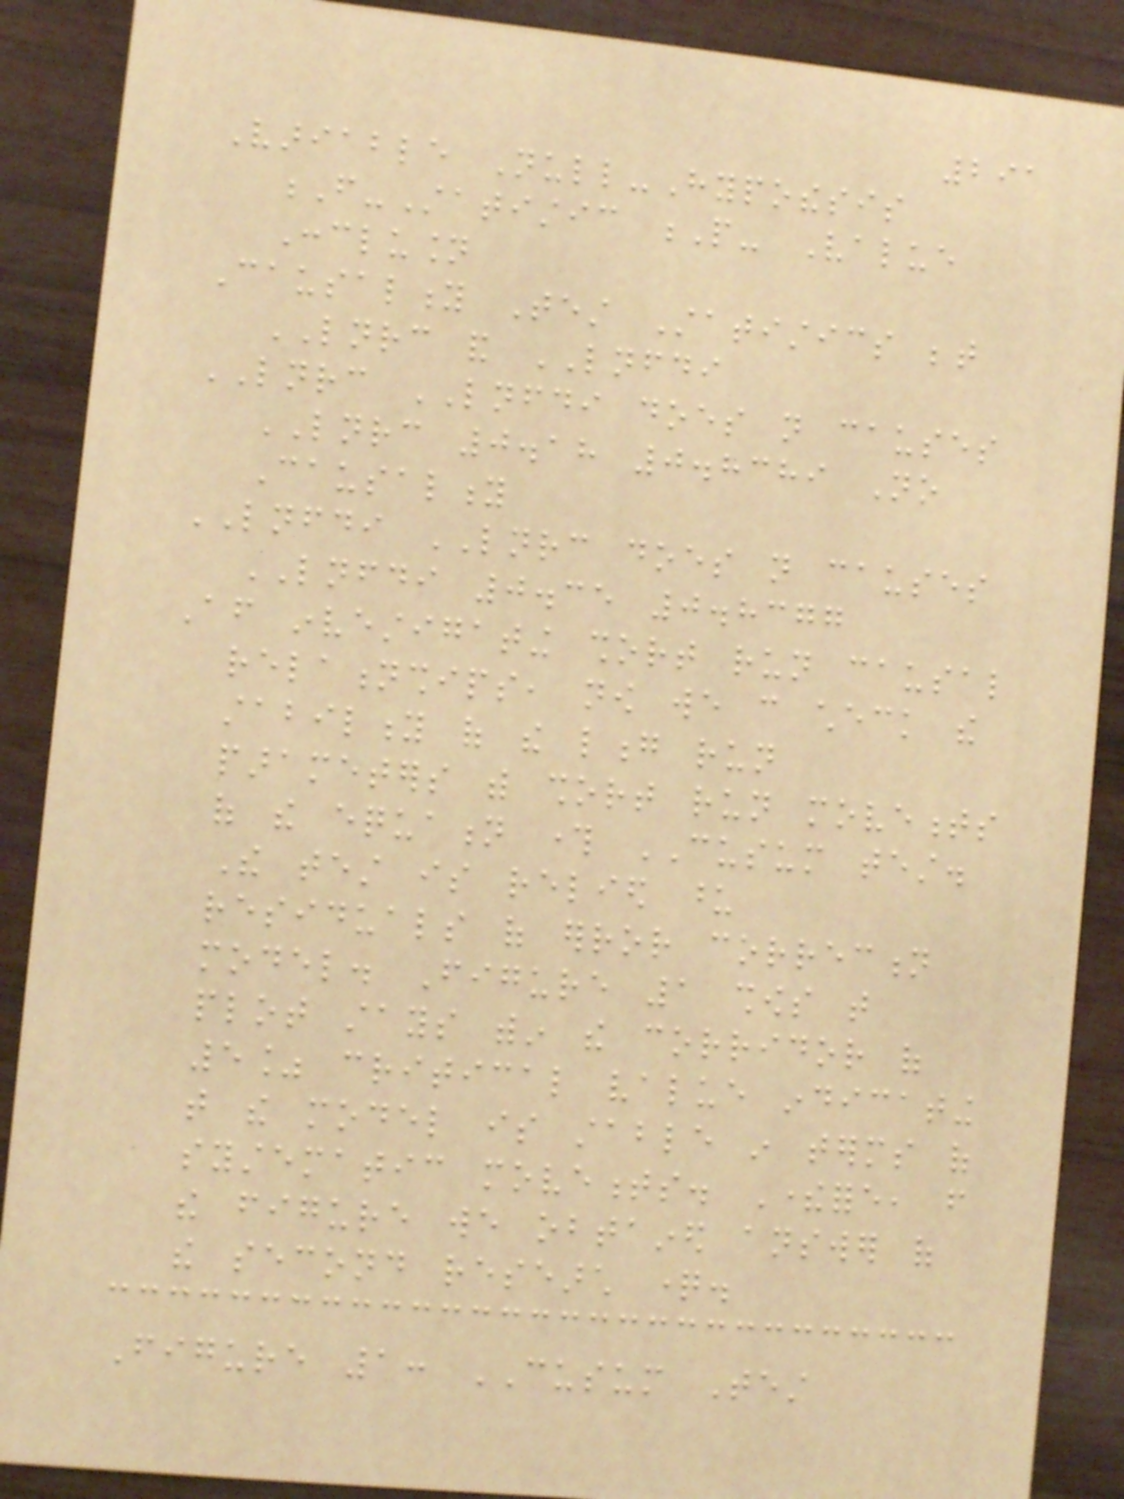291
Variable Null-Hypothesis
F-Statistic P- Value
Conclusion
Causality Test Statistics between
LNRC and LNFDI
LNRC LNFDI does not causes
LNRC 0.18 0.8389 No
Causality
LNFDI LNRC does not causes
LNFDI 0.35 0.8377
After investigating short run causal
relationships, now we can check the
stability of the long run
parameters with short run movements
of the equation through CUSUM test.
The test is relied upon
residuals of error correction
model. Figure 1 shows that
plot stays within the corridor of
5% critical value indicating
that the model is stable in terms of
systematic movements. Therefore, from
the figure we obtained answer of
the second research question.
Figure 1: CUSUM Test
